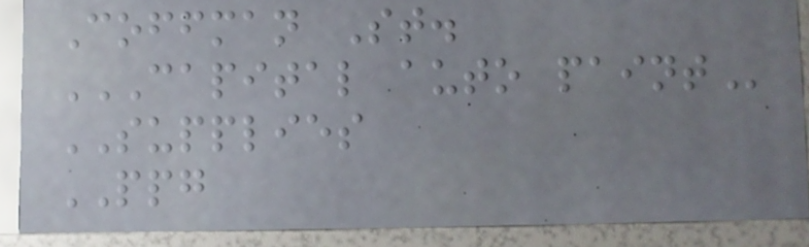Coffman St.
CAPITAL AUTO PAINT
SUPPLIES
PPG
